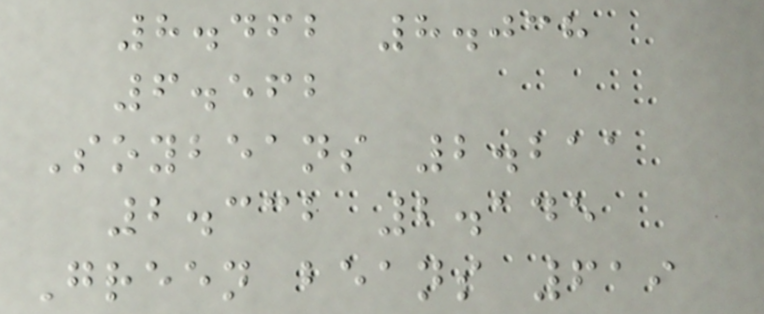8.462 8.038
6.562
Soybeans 2.211
2.332 2.145
Green beans 619
